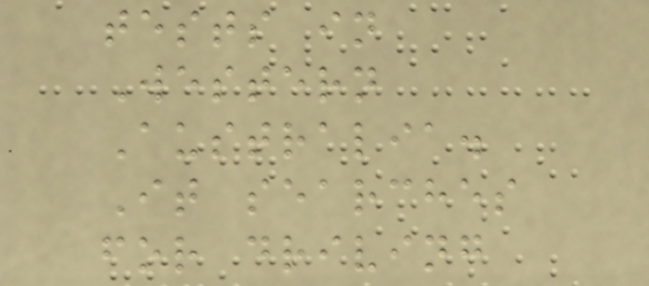tests in
Western
Australia.
It searches
for driving
